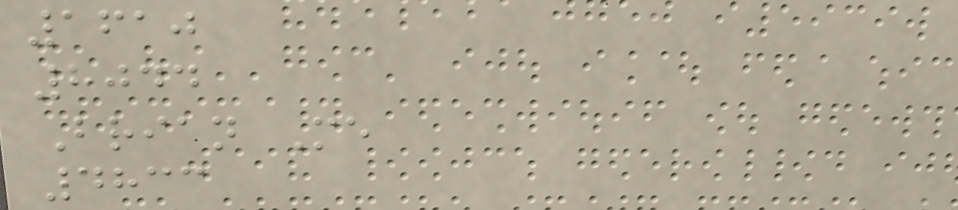1610
8044
Brian Me
4833
